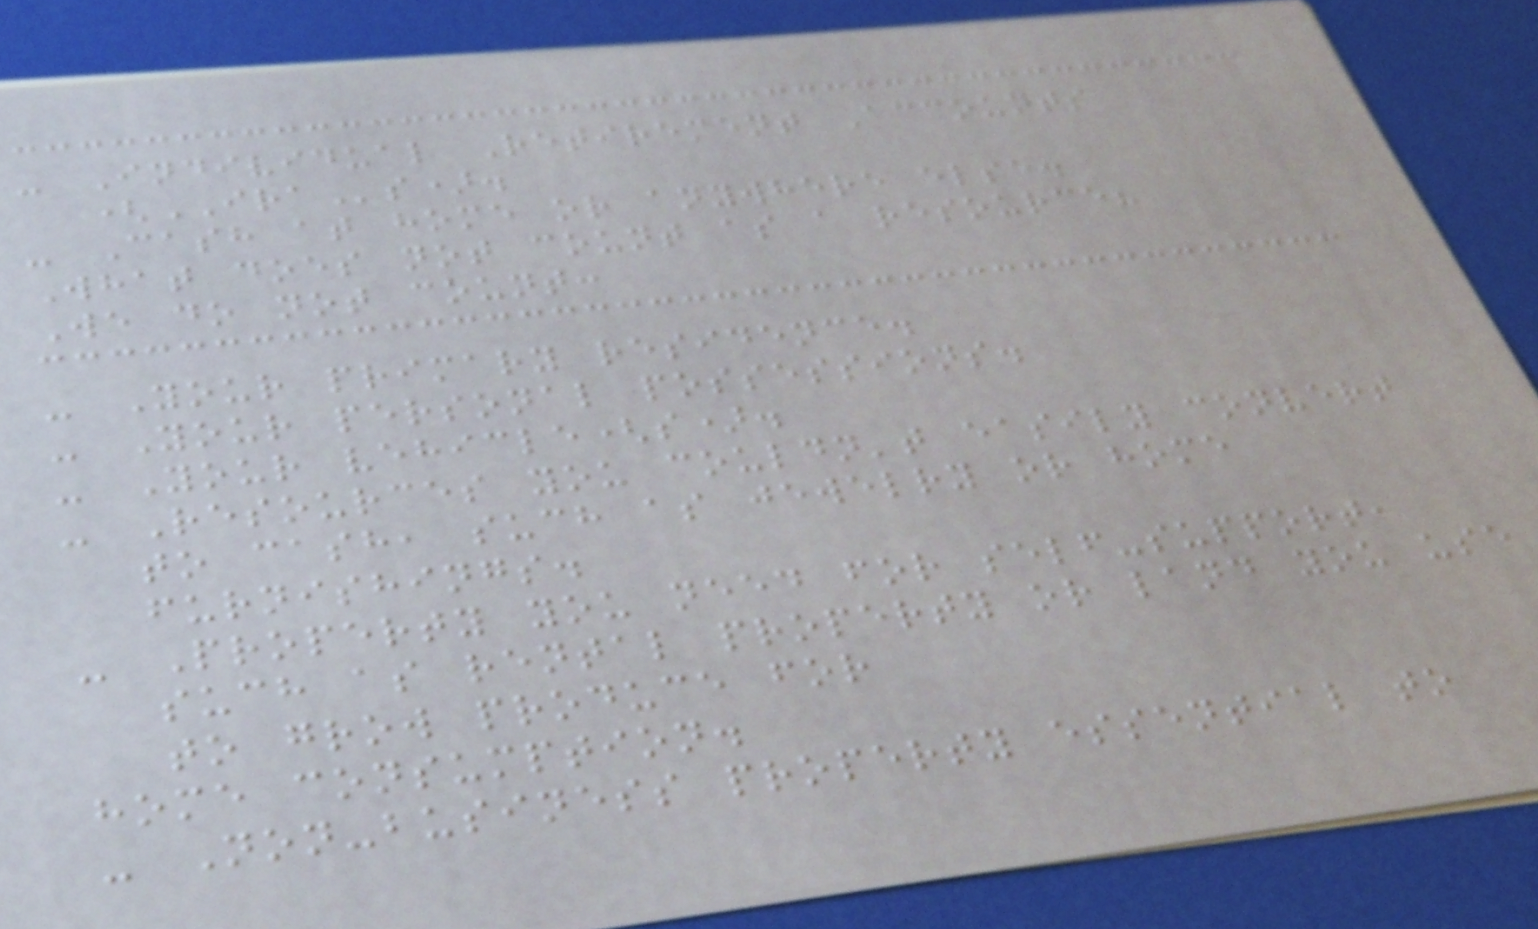- Individual Retirement Accounts
(IRAs).
- Cash at home or anywhere else.
What does not count as a resource?
We do not count:
- Your primary residence.
- Your personal possessions.
- Your vehicle(s).
- Resources you couldn't easily convert
to cash, such as jewelry or home
furnishings.
- Property you need for self-support,
such as rental property or land you use
to grow produce for
home consumption.
- Non-business property essential to
